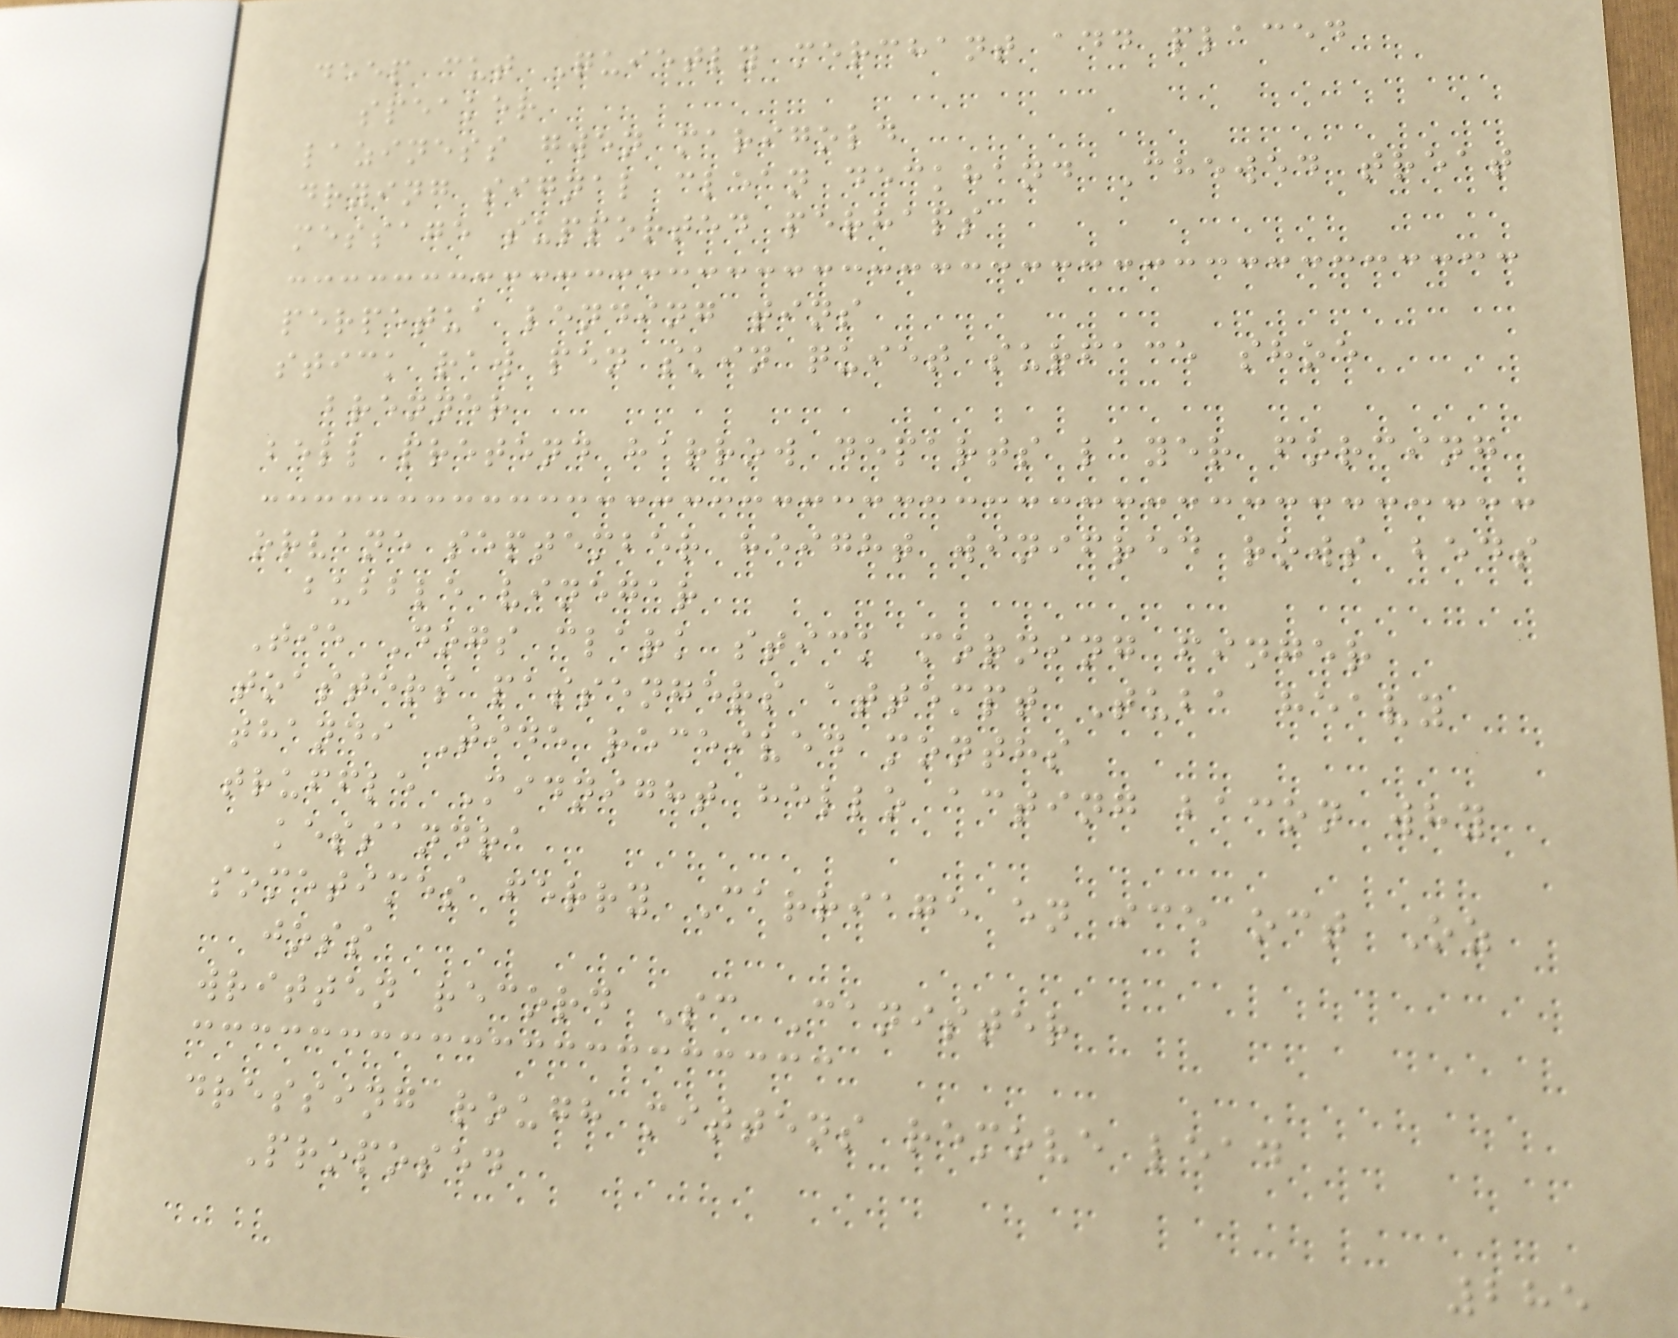deep cut Quietly merchant add placed
speaker
laziness gwen marigold
drying signal clean deckhand Chewed treat
message supported perhaps
perpetua lending tins
stick raw pen skin quiet surface shoe
brenner
bell pretend harrow departs layer forcing
orvane september height winifred rows beds
bubble vinegar
Tie Dogs clark stick morning finger
toasters passengers attempt Tuba heavy
thandi Tide received months
truffle Midnight hello acting bacon why
kessandra
sometimes ferry Carriage en ice oct Oz
joss
written record Sc Canister
dressing rough mittens remove lead
Proposed
285
